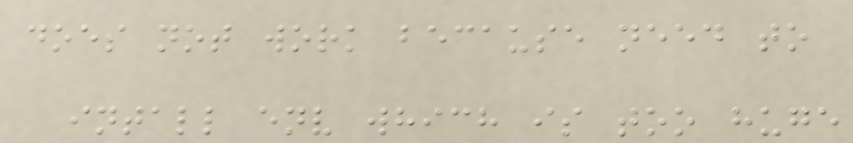does not work because need to
intall env which is too huge
